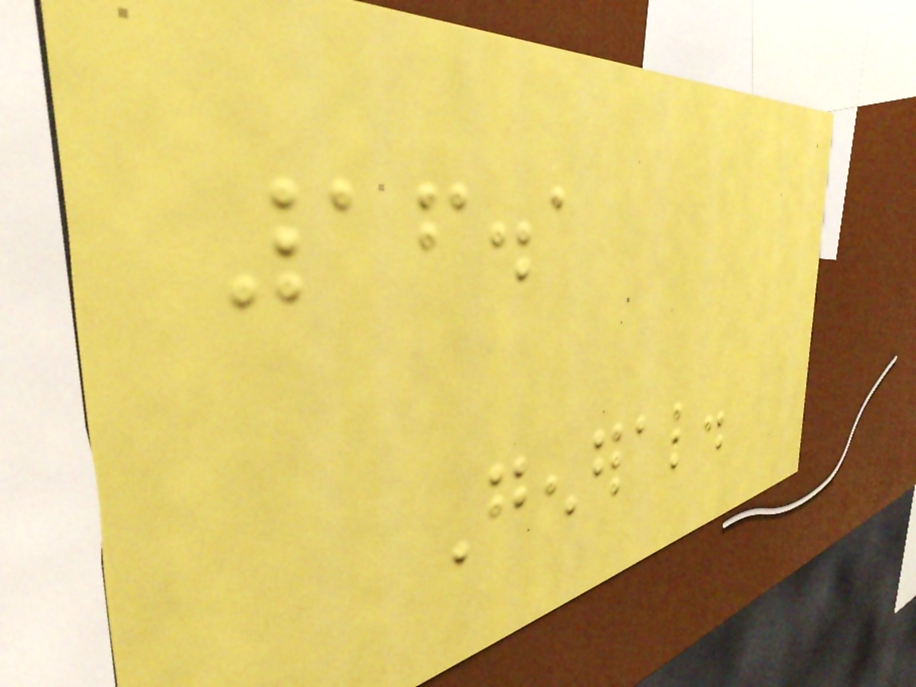16.1
General.
